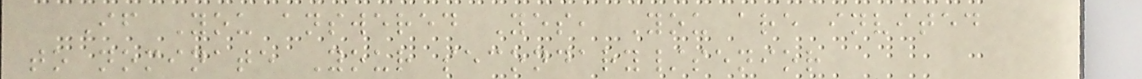If You answered Yes, You are invited
to nominate Your secondary/senior
